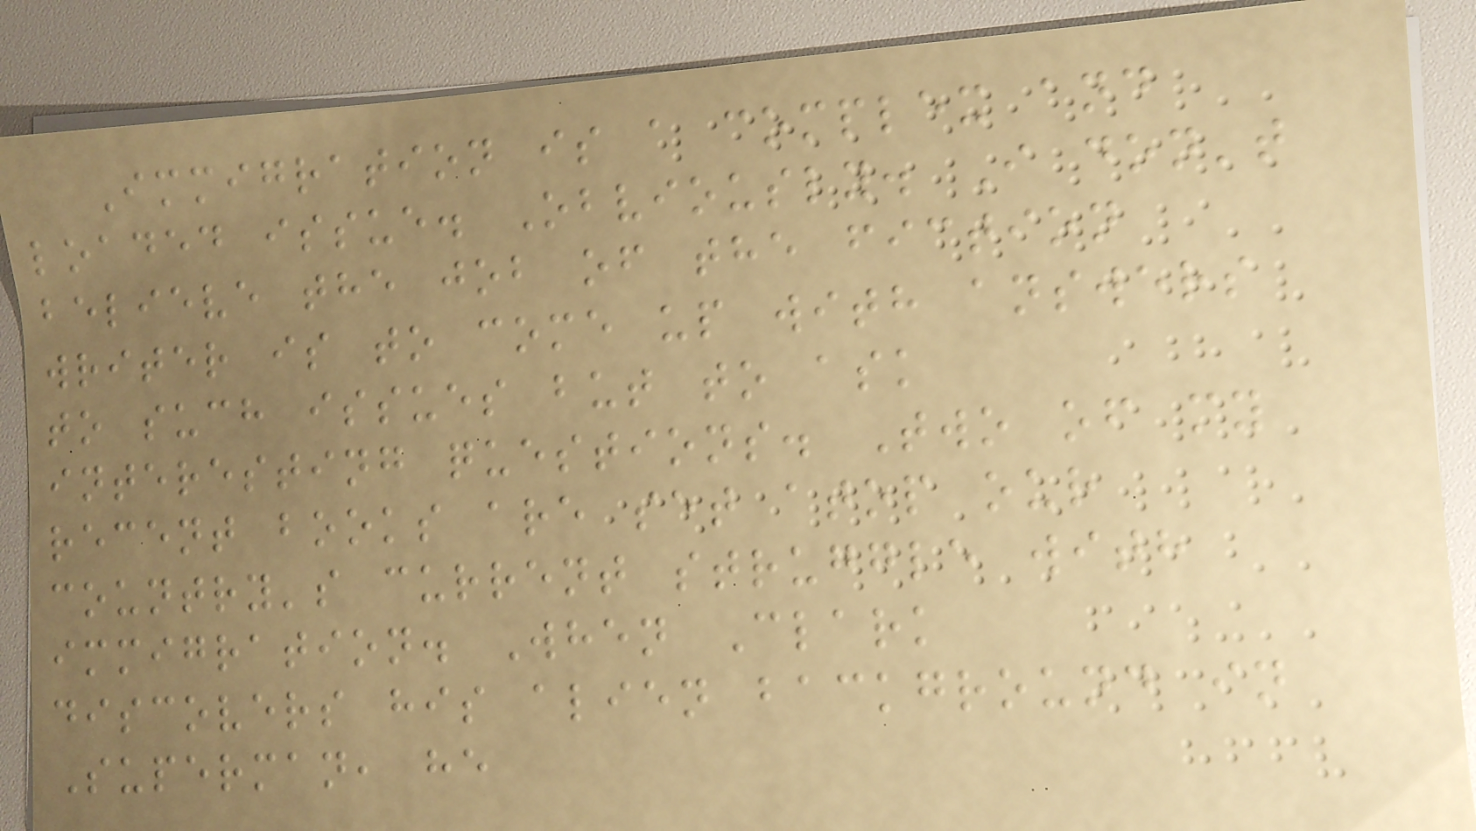Immigration is a complex and
loaded issue. Obviously. I don't
believe the job of the fiction
writer is to come up with answers
to such issues but to ask
interesting questions. Two of my
recent books are set atop our
country's current struggle with
immigration. When Clark
discovers his alien background in
Superman, he
